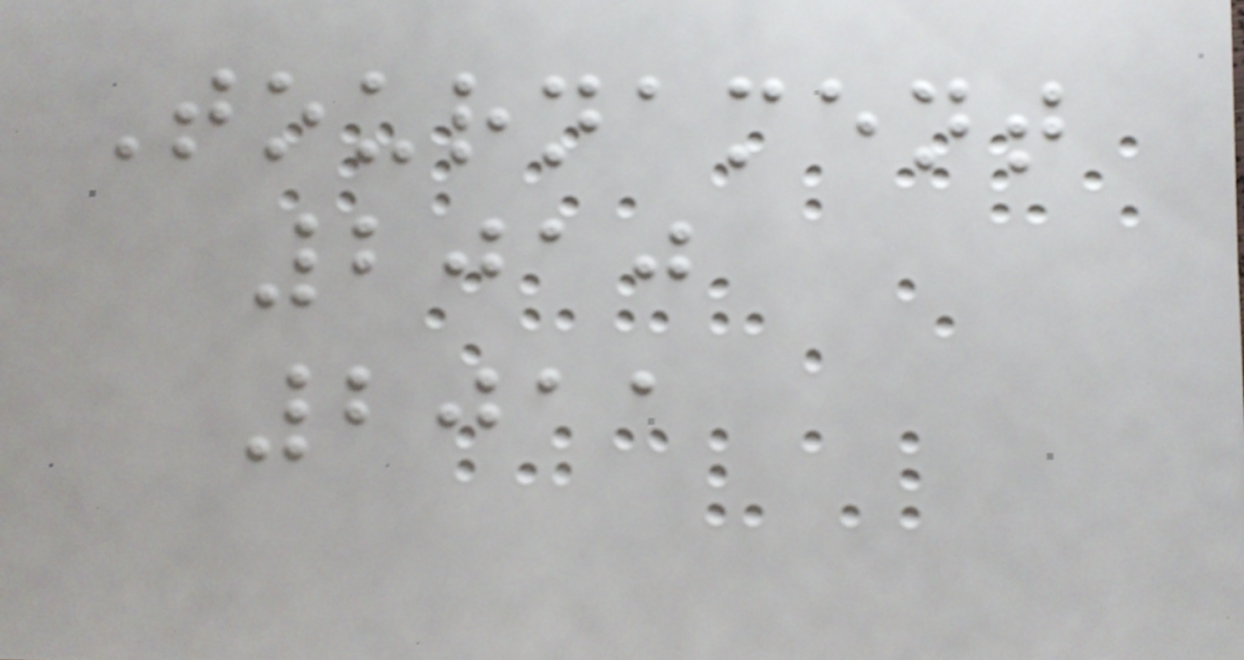Tournament
2010
2011
